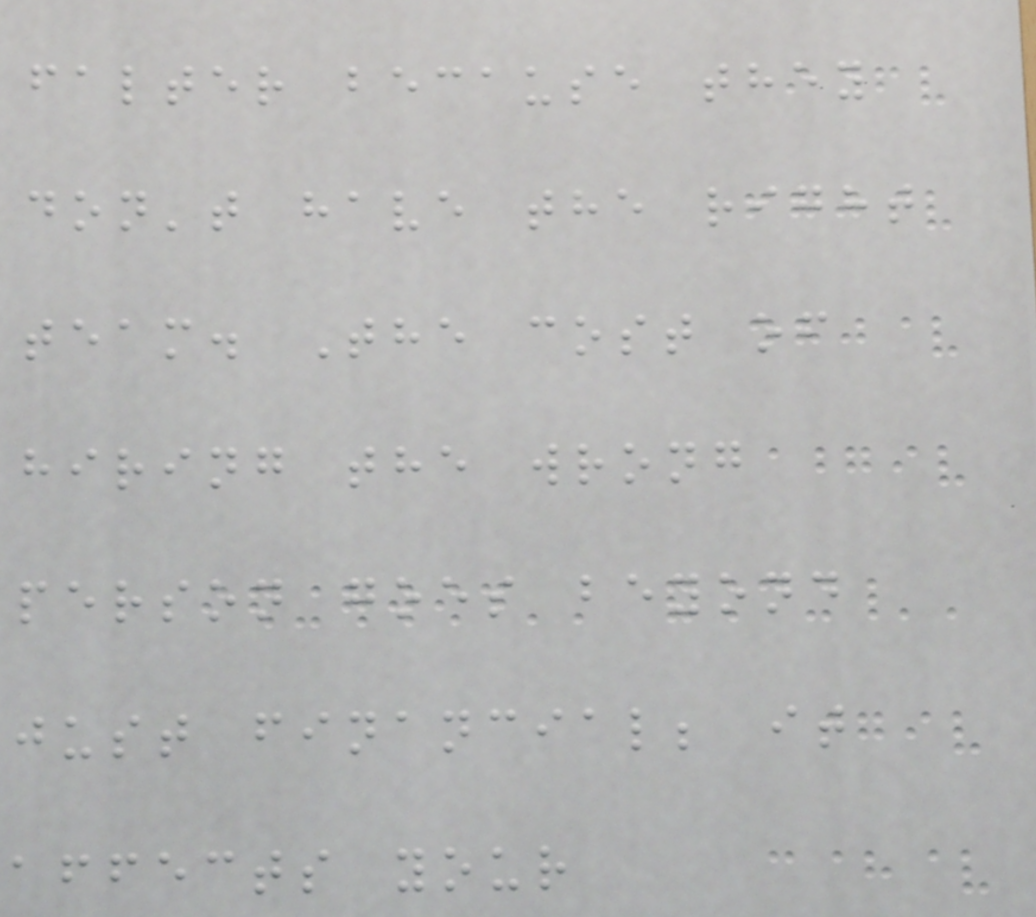falter because they
don't have the right
team. The cost of
hiring the wrong
person goes beyond
just financial; it
affects your
